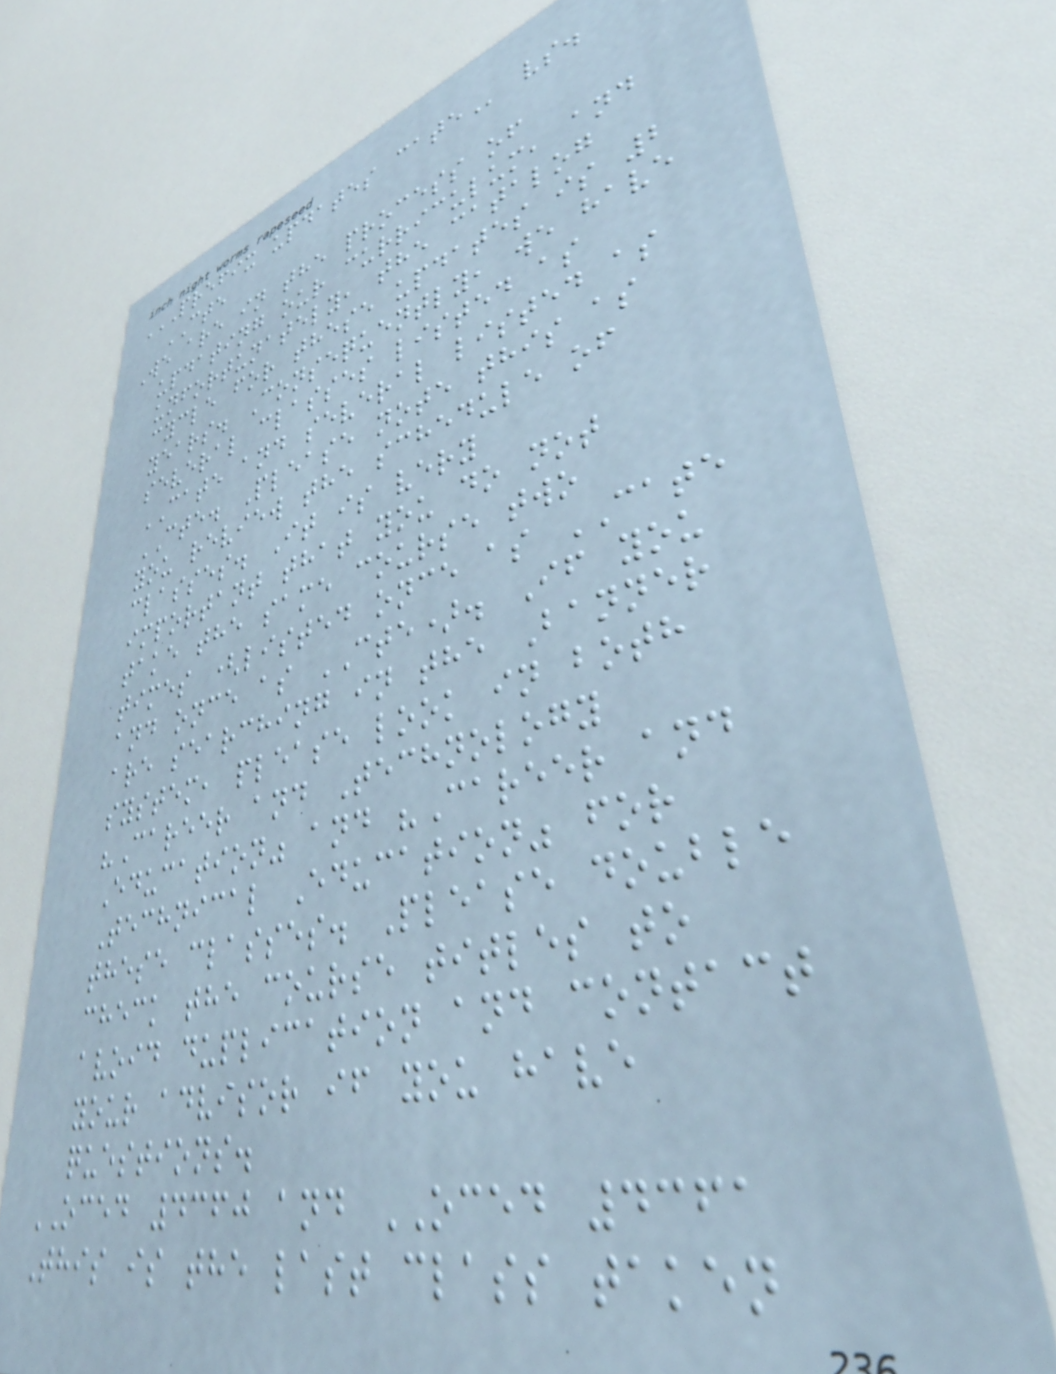PREFIX UPDATES CATE vs.
CTE
We are in the process of
updating our curriculum, and
unfortunately, the catalog
cycle for these updates is 2
years. Consequently, we have
several classes listed as
CATE and several listed as
CTE. Please note this as
you review the schedule of
classes. It is very
important that you do not
take the same course two
times (listed once as CATE
and once as CTE). If you
are searching in the Banner
system, please look in both
"Career and Technology
Education" and "Career and
Technical Education" for
these classes. Please double
check the course titles to
avoid duplication and contact
your advisor if you have
questions.
OCED 4360 and OCED 4361
This is the last class taken
